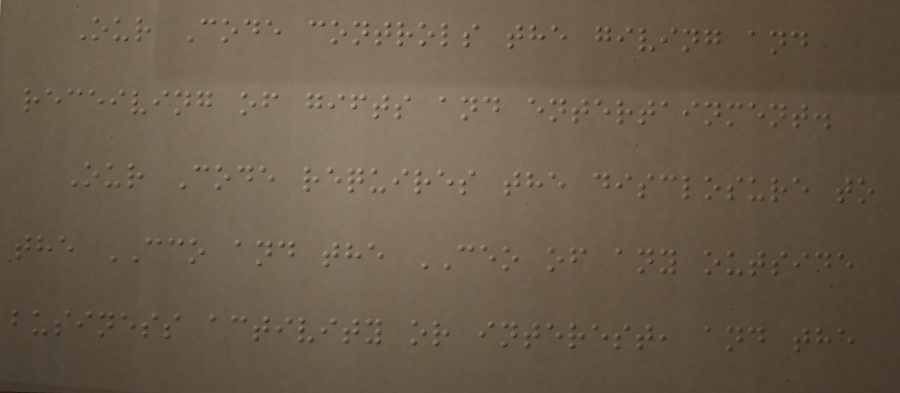Our Code controls the giving and
receiving of gifts and entertainment.
Our Code requires the disclosure to
the CCO and the CEO of any outside
business activity or interest, and the
